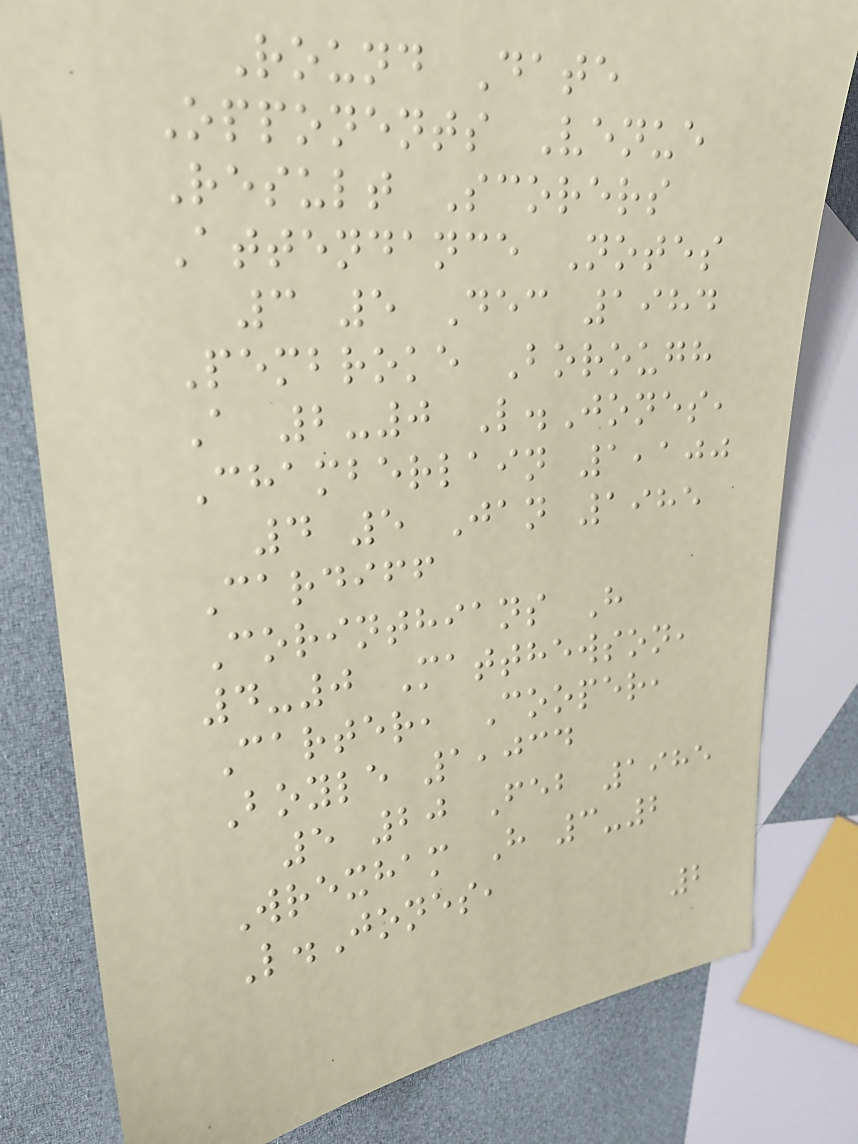Round Date
Opponents Venue
Result Scorers
Attendance Notes
3 5 Dec 1984
Pembroke Borough
A 2-0 L.Jones,
Chamberlain 1,100
4 5 Jan 1985
Cardiff
Corinthians H
4-0 Matthewson,
Carter, Cooper,
Boyle 1,034
5 20 Feb 1985
Wrexham H 3-2
L.Jones,
2
